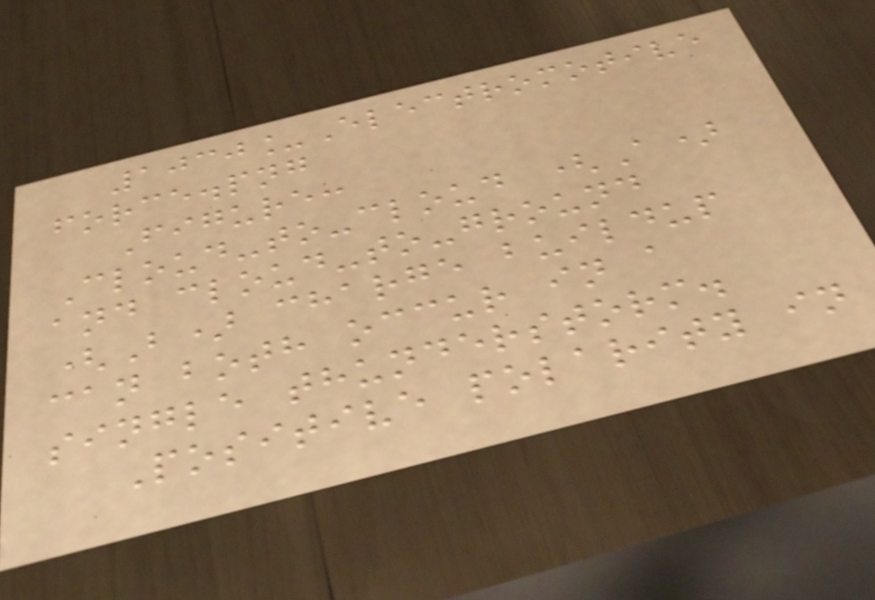1030_Electromotive
force.png
Figure:
Cloud-to-cloud (A)
and cloud-to-ground
(B) charge buildup
can both occur in a
single thunderstorm.
Positive polarity in
